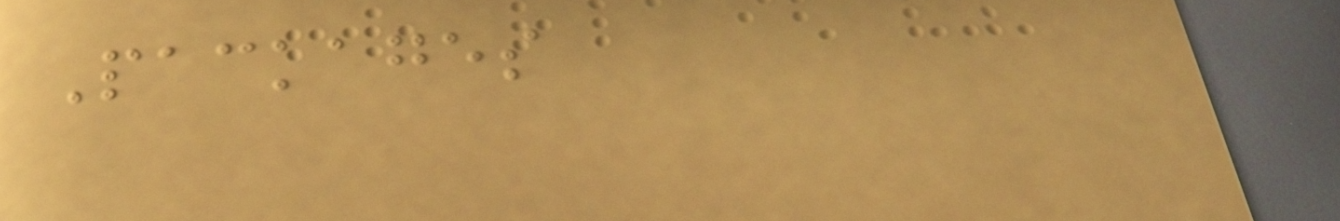Packages
